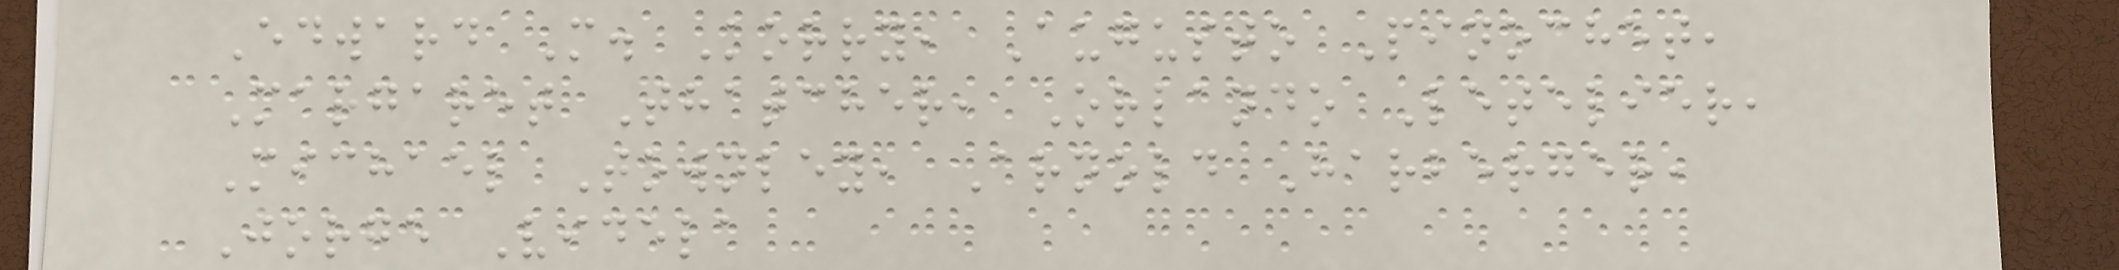Edward M. Korry, Augusto Pinochet,
Margaret Thatcher, Orlando Letelier,
Michael Townley, Arnold Harberger,
Jorge Videla
